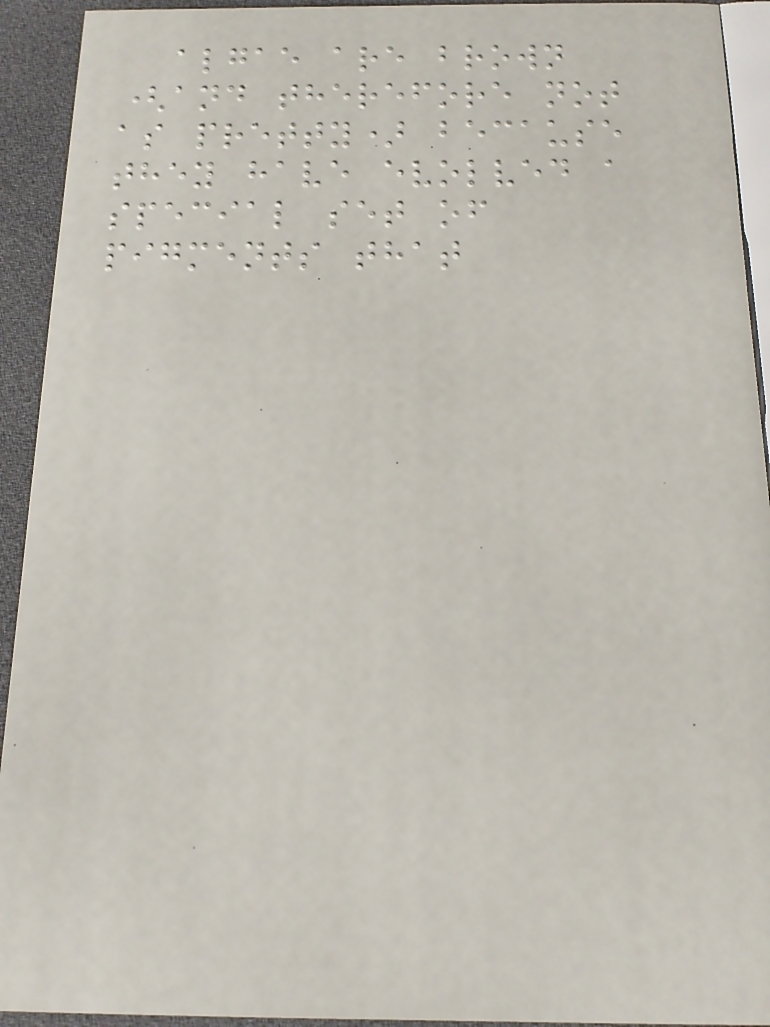algae are brown
(and therefore not
as pretty) because
they have evolved a
special set of
pigments that
